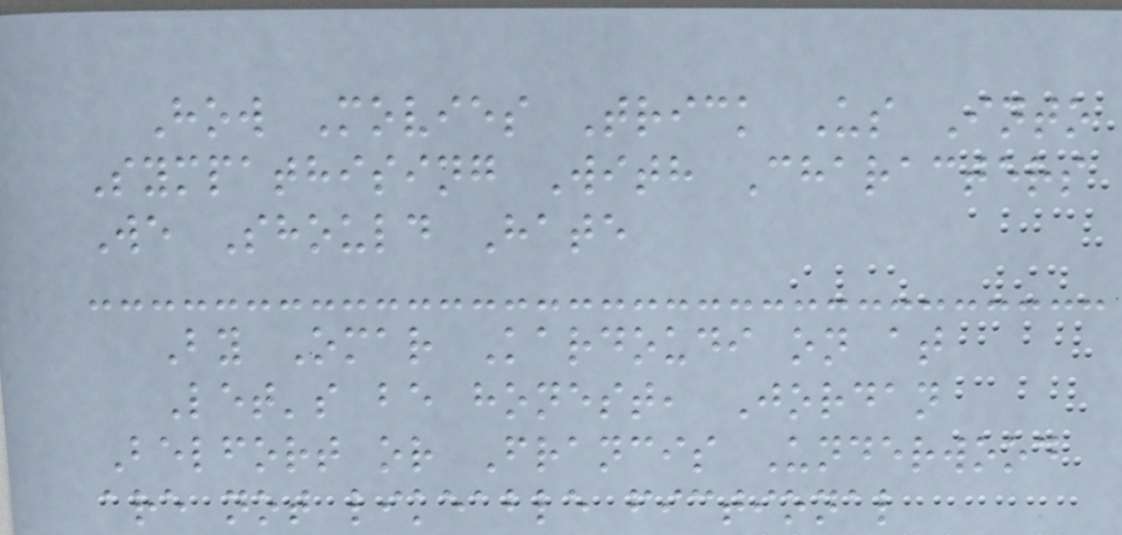How Movies Trick Us Into
Sympathising With Characters
We Should Hate
By Omar Kardoudi on at
Let's be honest, Jordan
Belfort or Francis Underwood
are not likeable fictional
